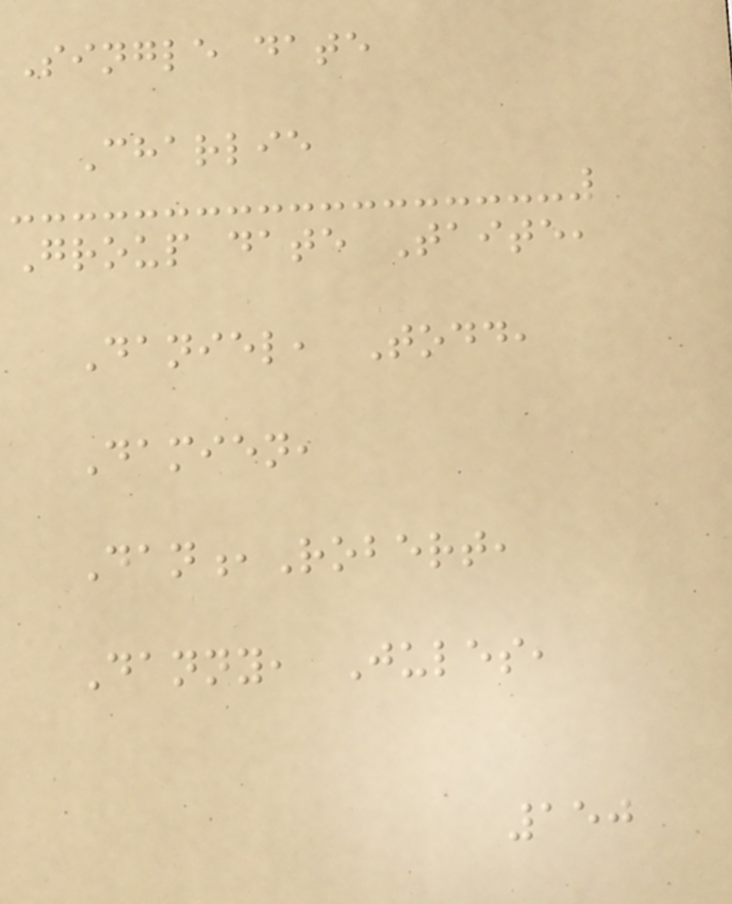Single date
Charlie
Group date Taite,
Daniel, Todd,
Damien,
Dan,Robert,
Danny, Jules,
150
